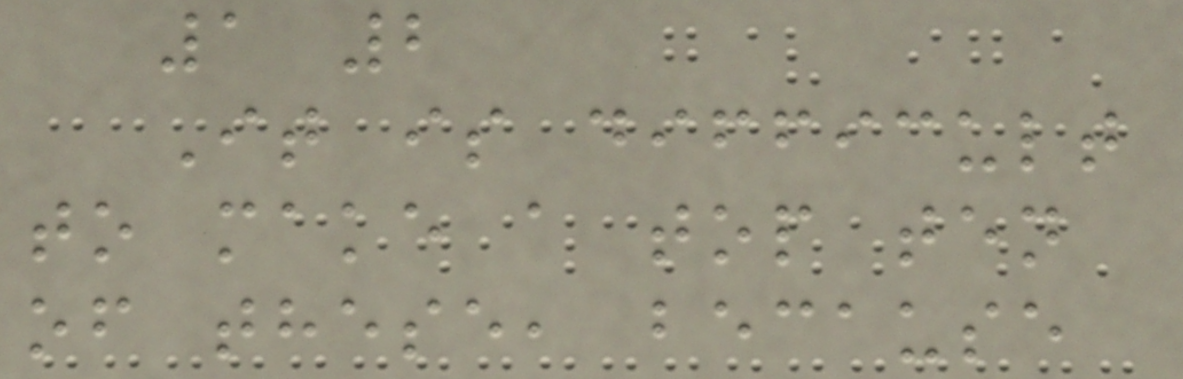1 2
It is difficult
to make a top ten
of these, because
